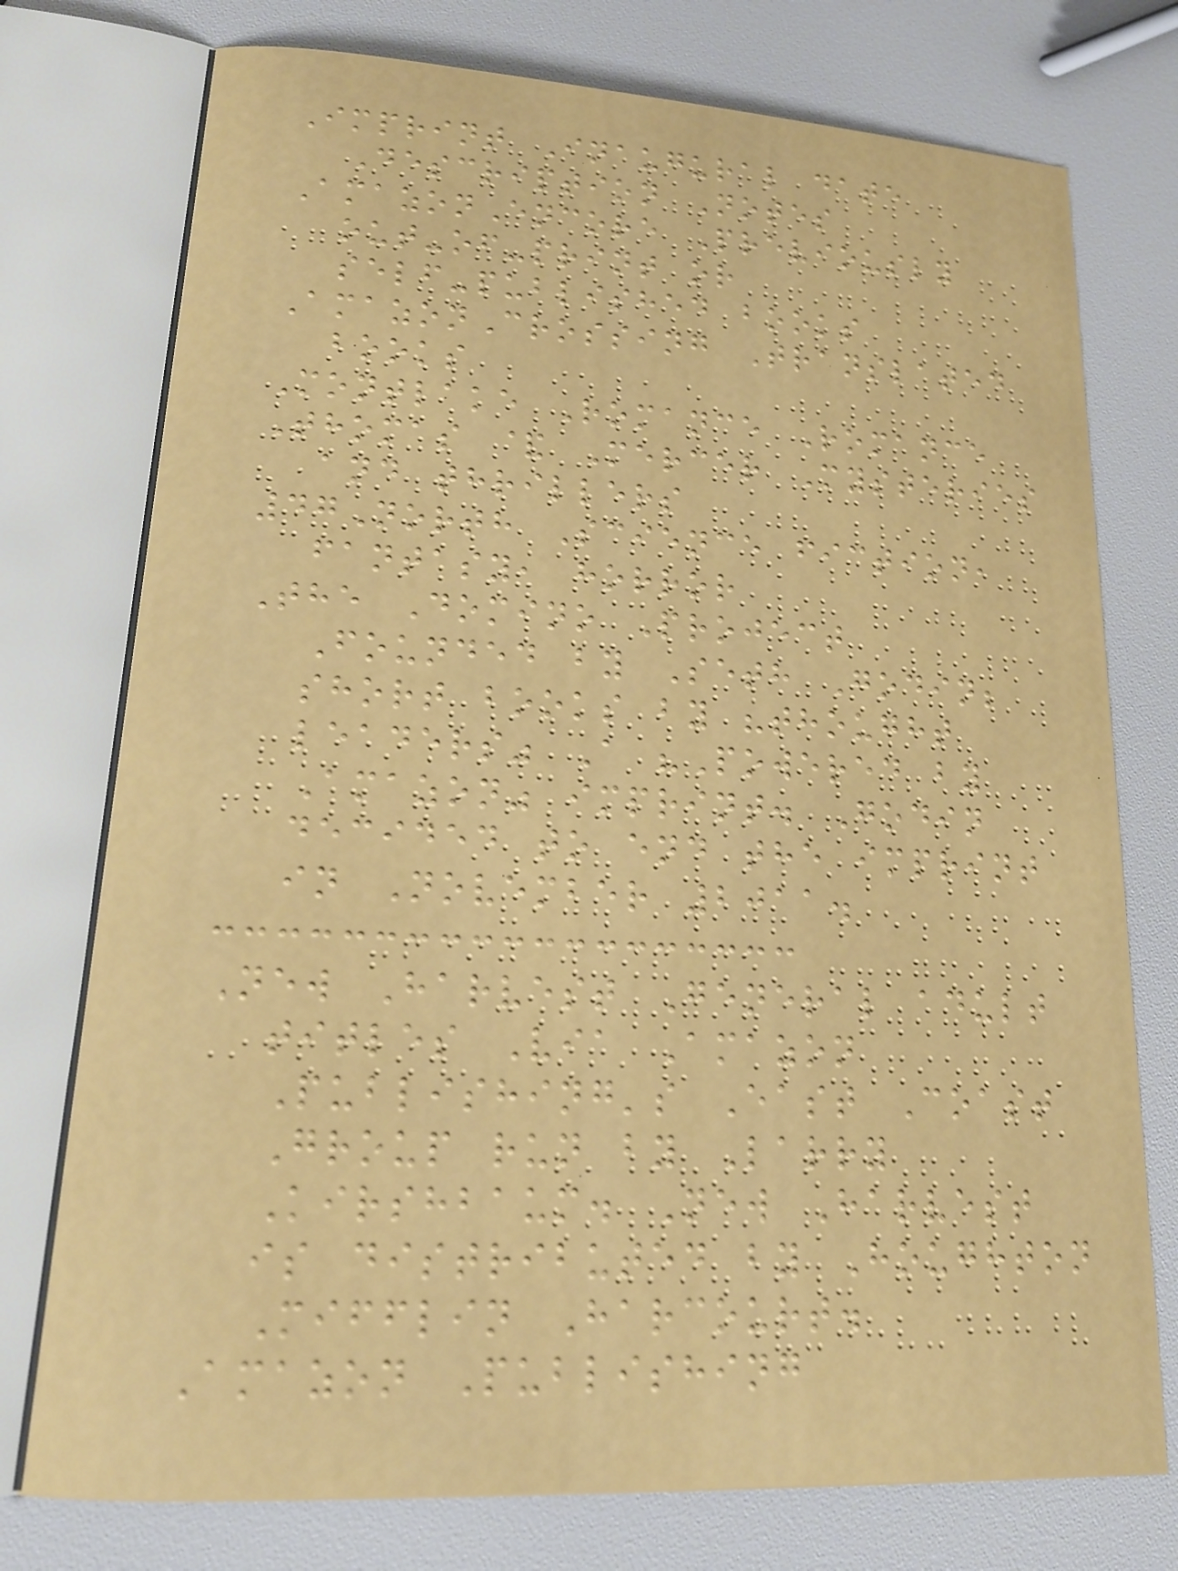Imprint Inaugural date
Description Notes
AmazonEncore Previously
out-of-print or
self-published books
AmazonCrossing Translated
books
Montlake Romance Romance
Thomas & Mercer Mysteries
and thrillers
47North Science fiction,
fantasy, horror
The Domino Project
Founded by Seth Godin;
short books by "thought
leaders" A "Powered by
Amazon" imprint. Godin
decided to end the imprint
in November 2011.
New Harvest General adult
titles Via Amazon
Publishing's East Coast
Group run by Larry
Kirshbaum. New Harvest
is distributed by Houghton
Mifflin Harcourt.
Amazon Publishing
